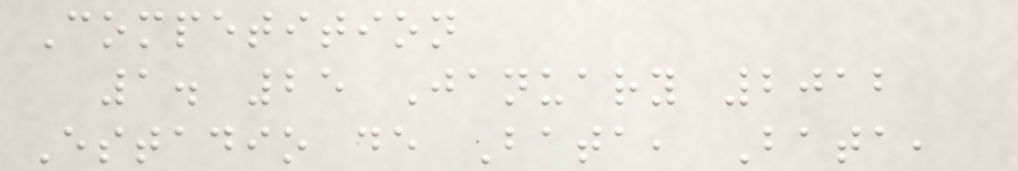Competition
1. 25 January 2012
Estadio de Bata, Bata,
